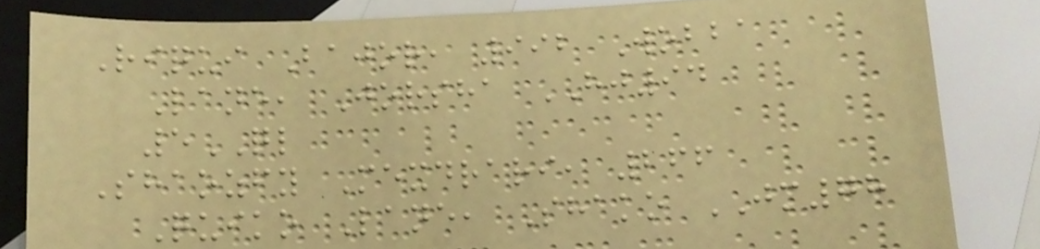Riqui Bajor, 992 Wobba
Lane, Jorsha HJ94
5QL
Shaozfy Mexdrari, 266
Quiko Lane, Shako JM78
